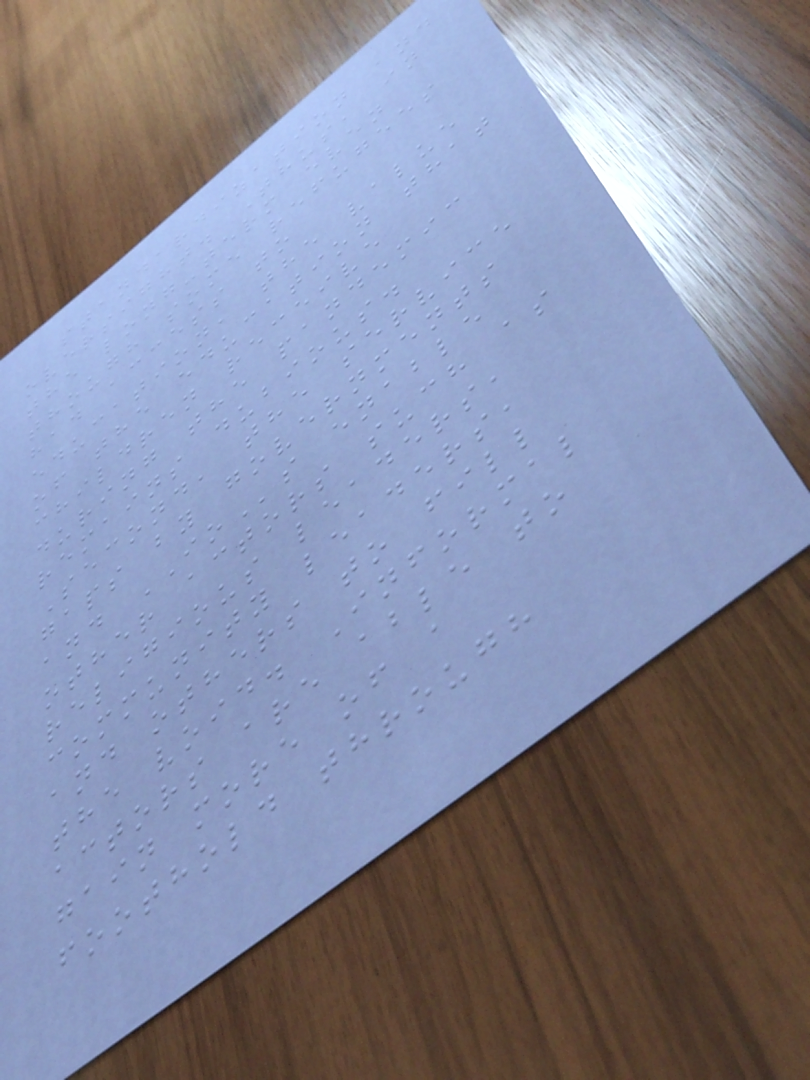standardization and
oversight. Thus, in
the long-term even
though some refugees
had access to
education, the value
of the education that
children receive
during the pandemic
remains dubious.
Second, the service
gaps by governments
and IOs enable
other actors such as
religious leaders,
community leaders,
and others to fill
the void. Informal
actors are able to
gain more of a
foothold through
